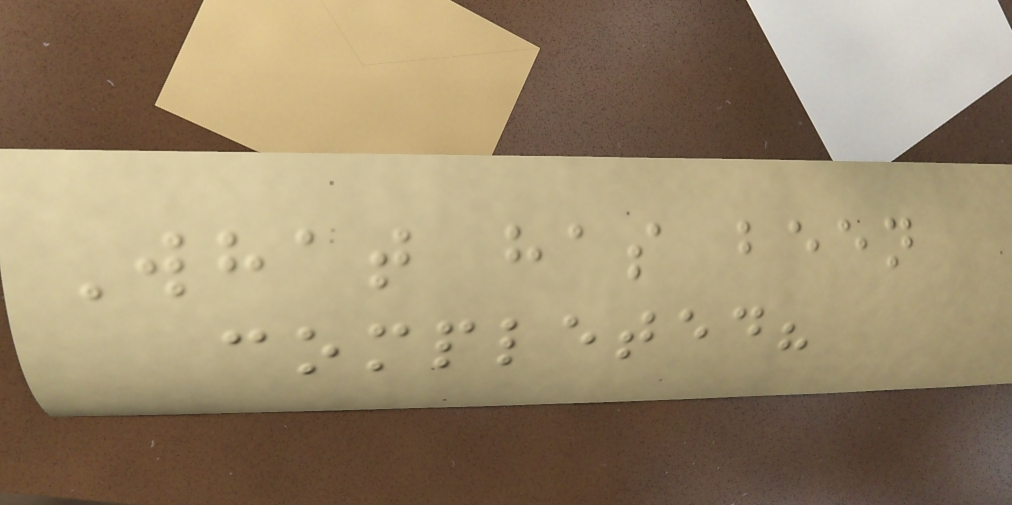What has been
completed?
